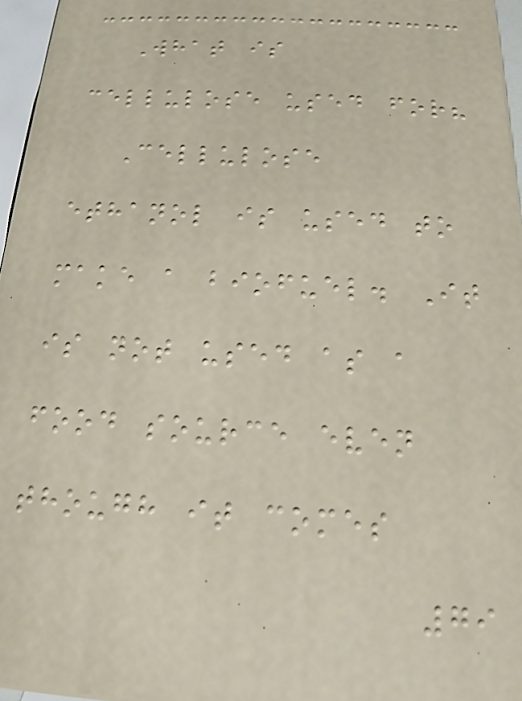What is
cellulose used for?
Cellulose
ethanol is used to
make a biofuel. It
is not used as a
food source even
though it comes
79
